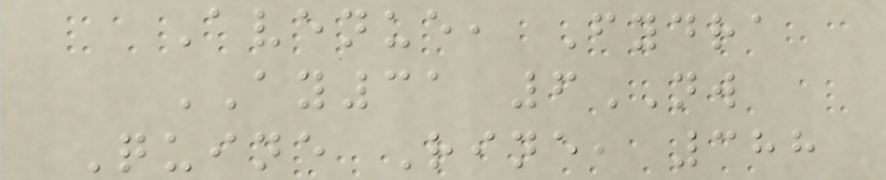Avenue, Fydra
AY31 6NW
Quine Rine, 388
